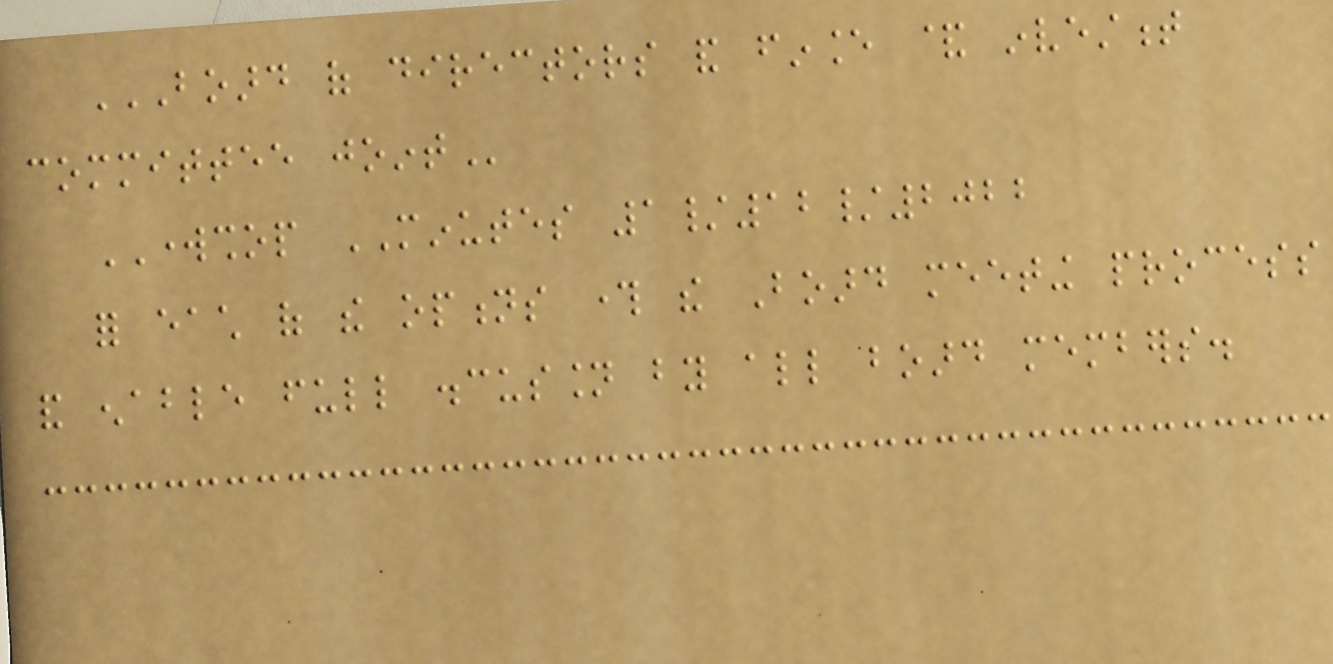BOARD OF DIRECTORS AND FINANCE & INVESTMENT
COMMITTEE JOINT
WORKSHOP MINUTES 1/12/2022
for each of the options through the Board meeting process
and enable full discussion by all board members.
